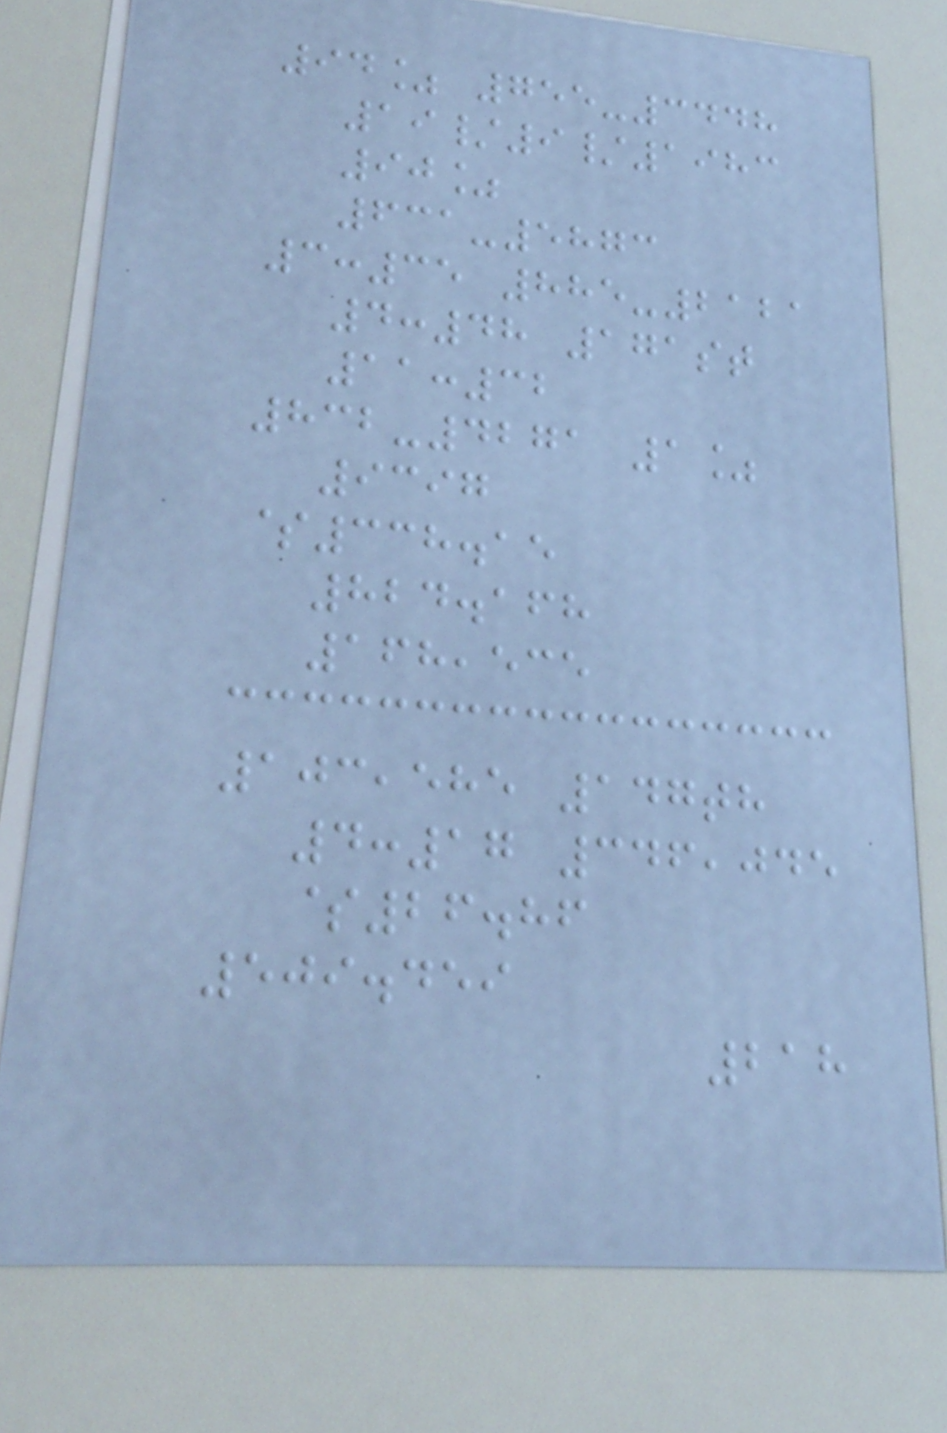94% 755-3448
19/9/1983
90%
631-5873
3:35 885-2121
4:48 171st
11:32
832-4271 1%
9397
$338.15
824.168
168,535
103,585 147th
4:17 346,045
$26.86
509.459
218
